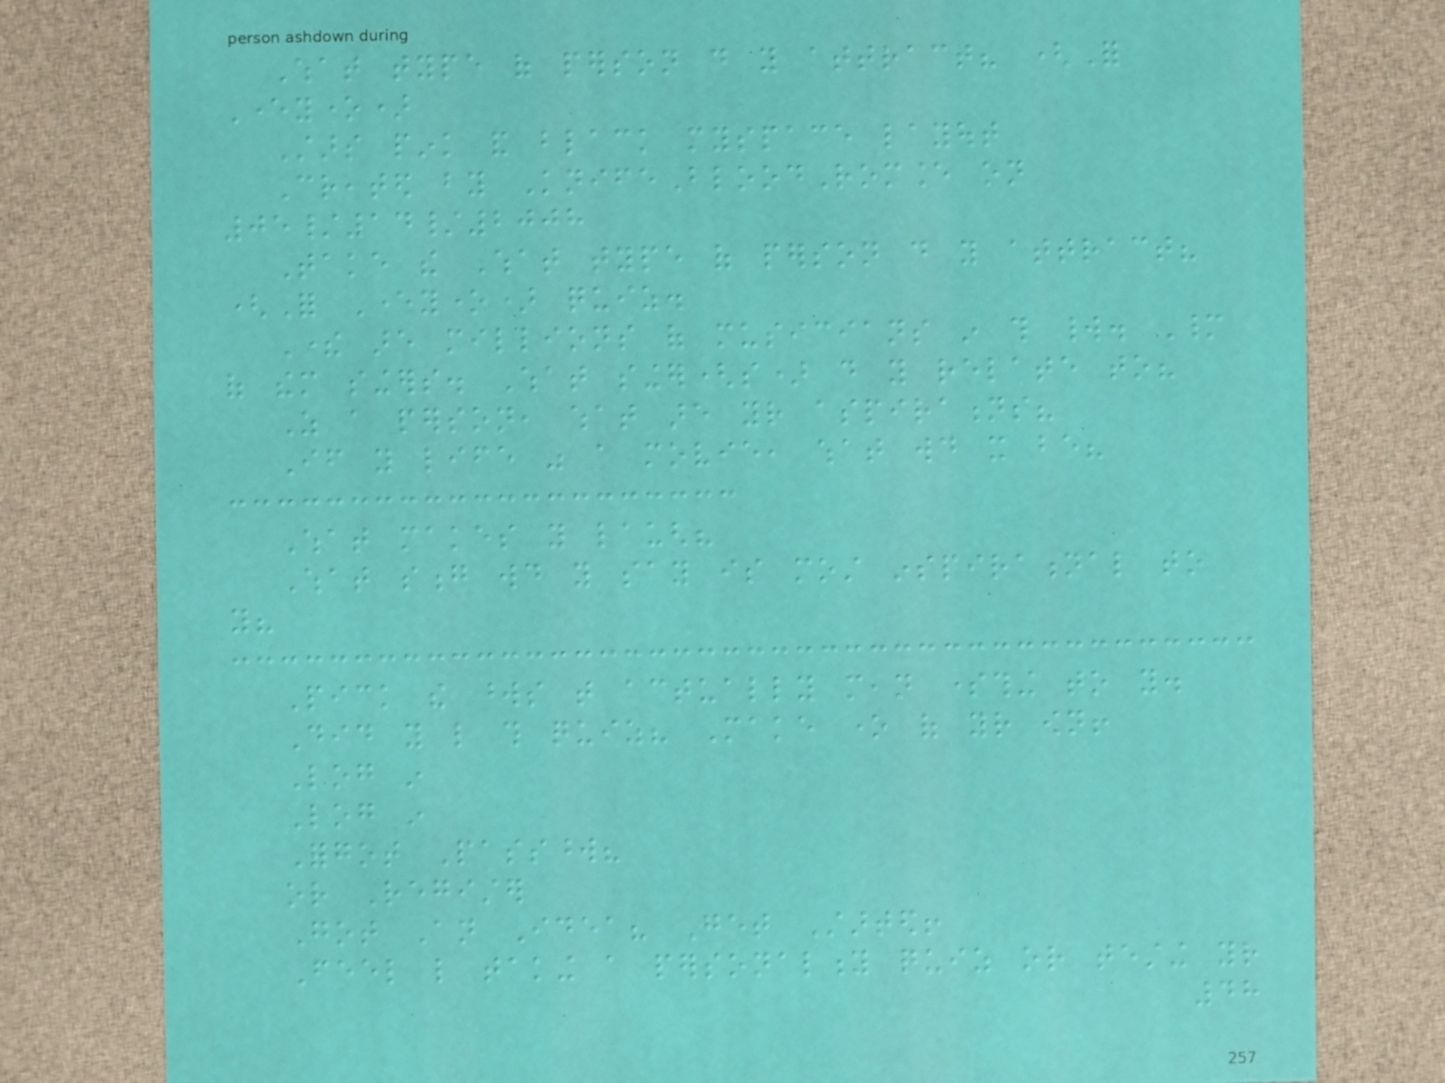What type of person do you attract? (For
Everyone)
Stars pink and black myspace layout
Created by KnifeBloodRomance on
05/14/2008
Take the What type of person do you attract?
(For Everyone) quiz.
There are millions of musicians in this world. Many
of them singers. What singer(s) do you relate to?
As a person, what are your aspirations?
If you life was a movie, what would it be?
What makes you laugh?
What song would you say is most inspirational to
you?
Pick the words that actually mean something to you.
Did you like this quiz? Make one of your own!
Log in
Log in
Forgot Password?
or Register
Got An Idea? Get Started!
Feel like taking a personality quiz or testing your
48
